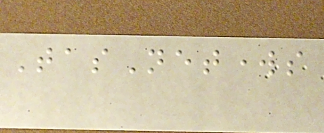TasNetworks
